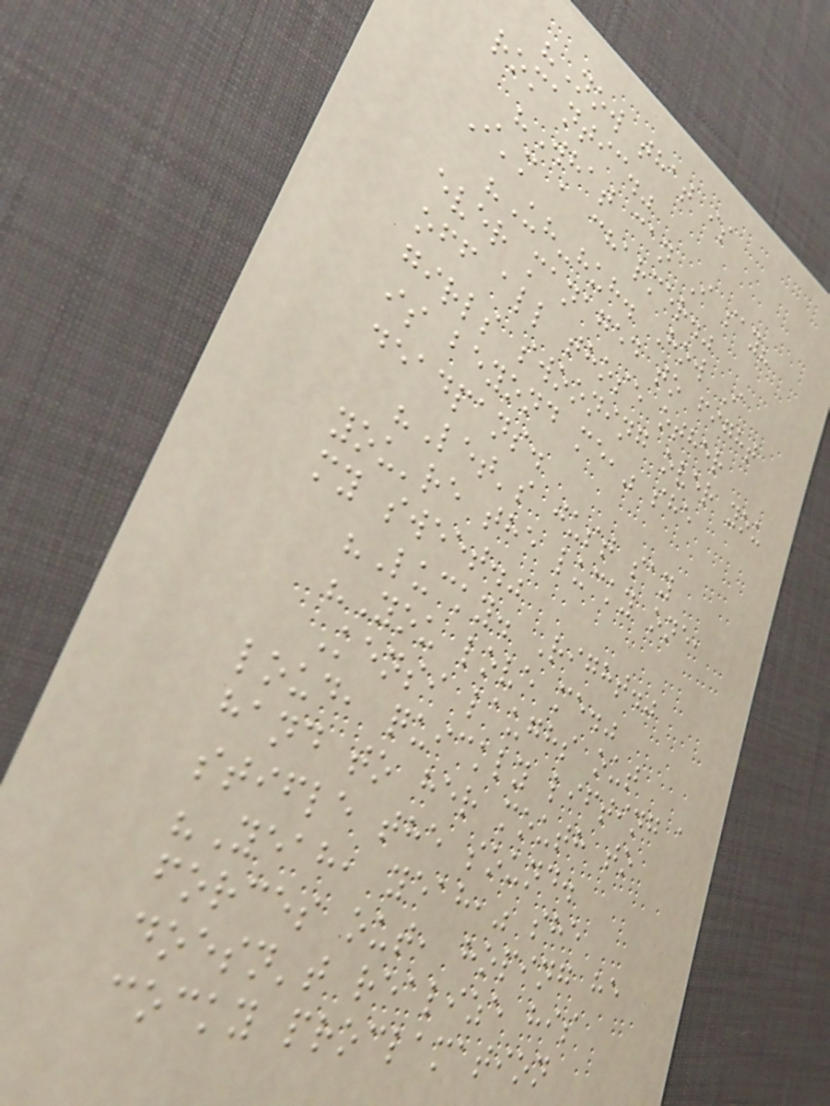"Now that is
romantic."
"What can I say?
I'm a charmer."
"Uh-huh. How I
ever managed to fight
off all those other
girls swooning over you
is beyond me," she
deadpans.
"Let's just say
you're the lucky one,
my sweet."
"Lucky. Right."
"You love me."
Kensi laughs out
loud, quickly lifting a
hand to her mouth to
stifle the sound.
"Yeah, yeah," she
forces out, hoping he
doesn't realize his
cocky proclamation
